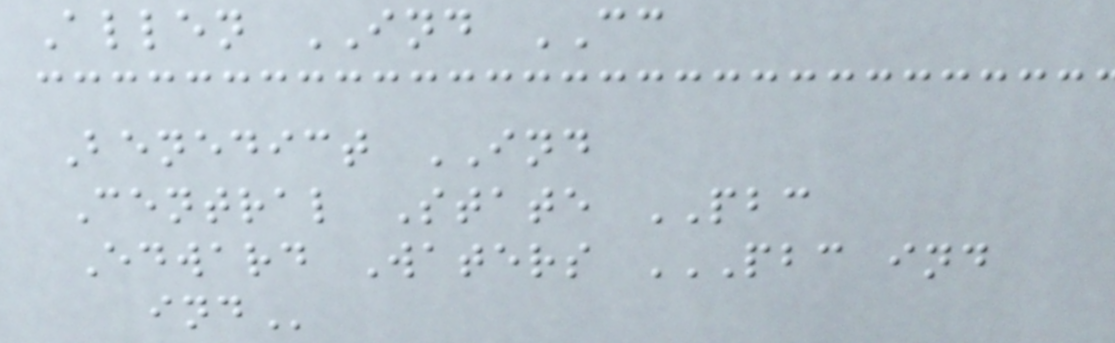Allen IND CC
Benedict IND
Central State PBC
Edward Waters PBC IND
IND
